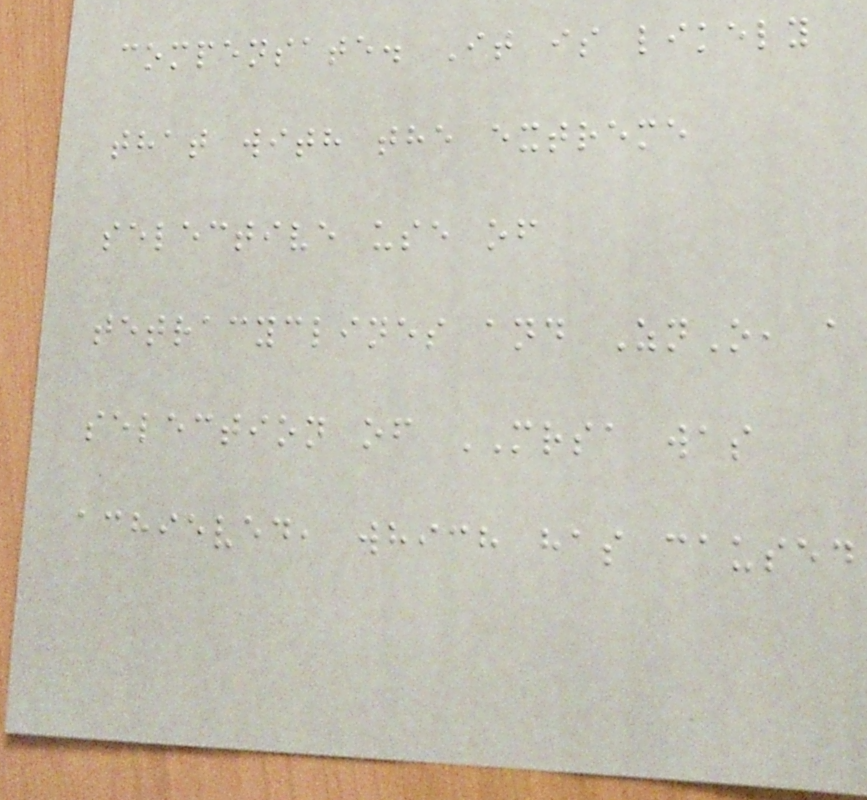compensate. It is likely
that with the extreme
selective use of
tetracyclines and ZnO, a
selection of MRSA was
achieved, which has caused
